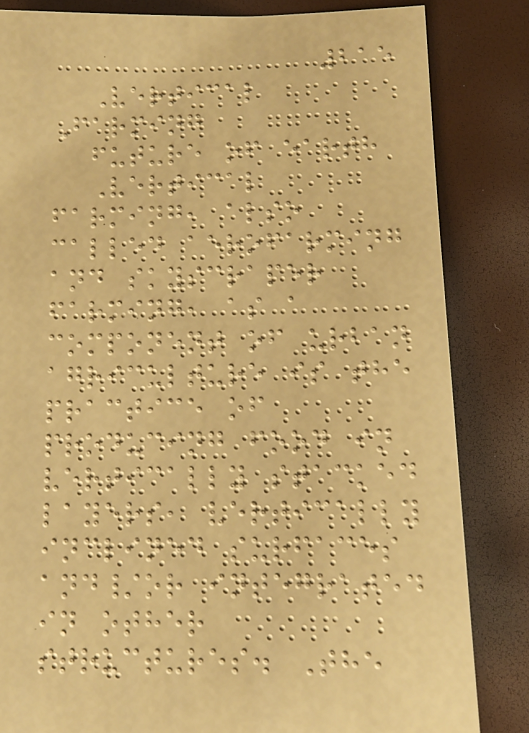215
Vertical
Farming
future of earth
Vertical
farming, also
called aerofarming
and skyscraper
farming, as a
component of urban
agriculture is the
practice of
producing food in
vertically stacked
layers, vertically
inclined surfaces
and/or integrated
in other
structures. The
